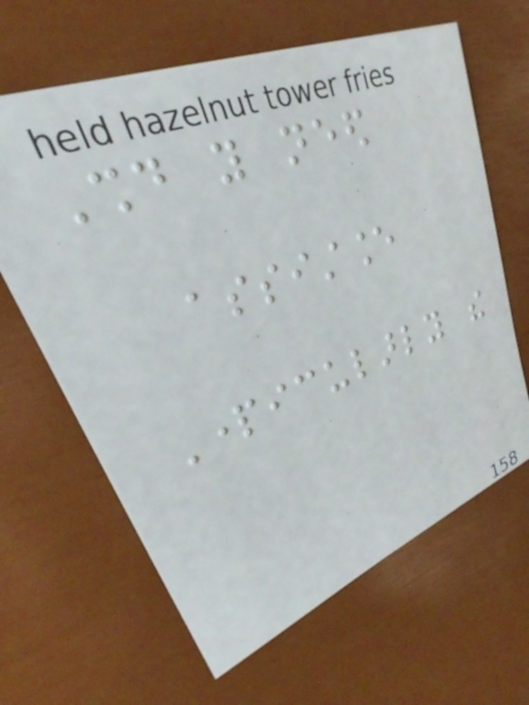Should you need
assistance
Particularly the
